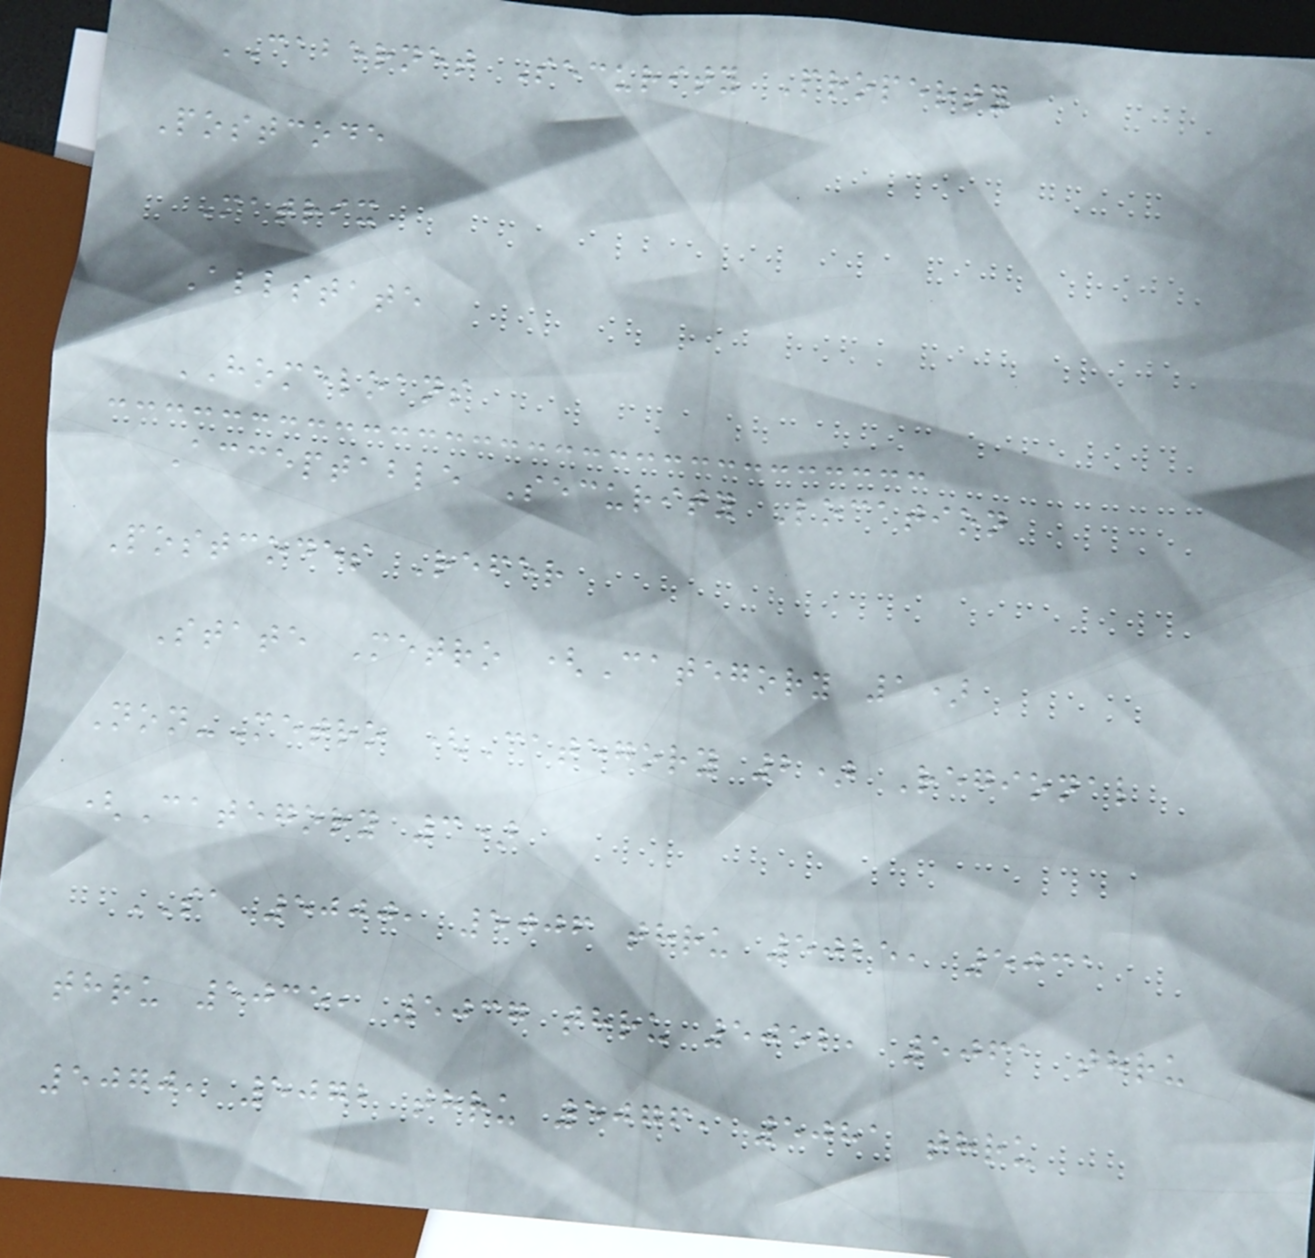CABERNET Security Property
Postcode
Matrix
Allstate
HOMELOANS
Acceptable Security Location
Postcodes Refer
State Metro (Category 1)
Non-Metro (Category 2) Regional
(Category 3)
SA 5000, 5006 thru 5025, 5031
thru 5035, 5037 thru 5052, 5061 thru
5070, 5072 thru 5076, 5081 thru
